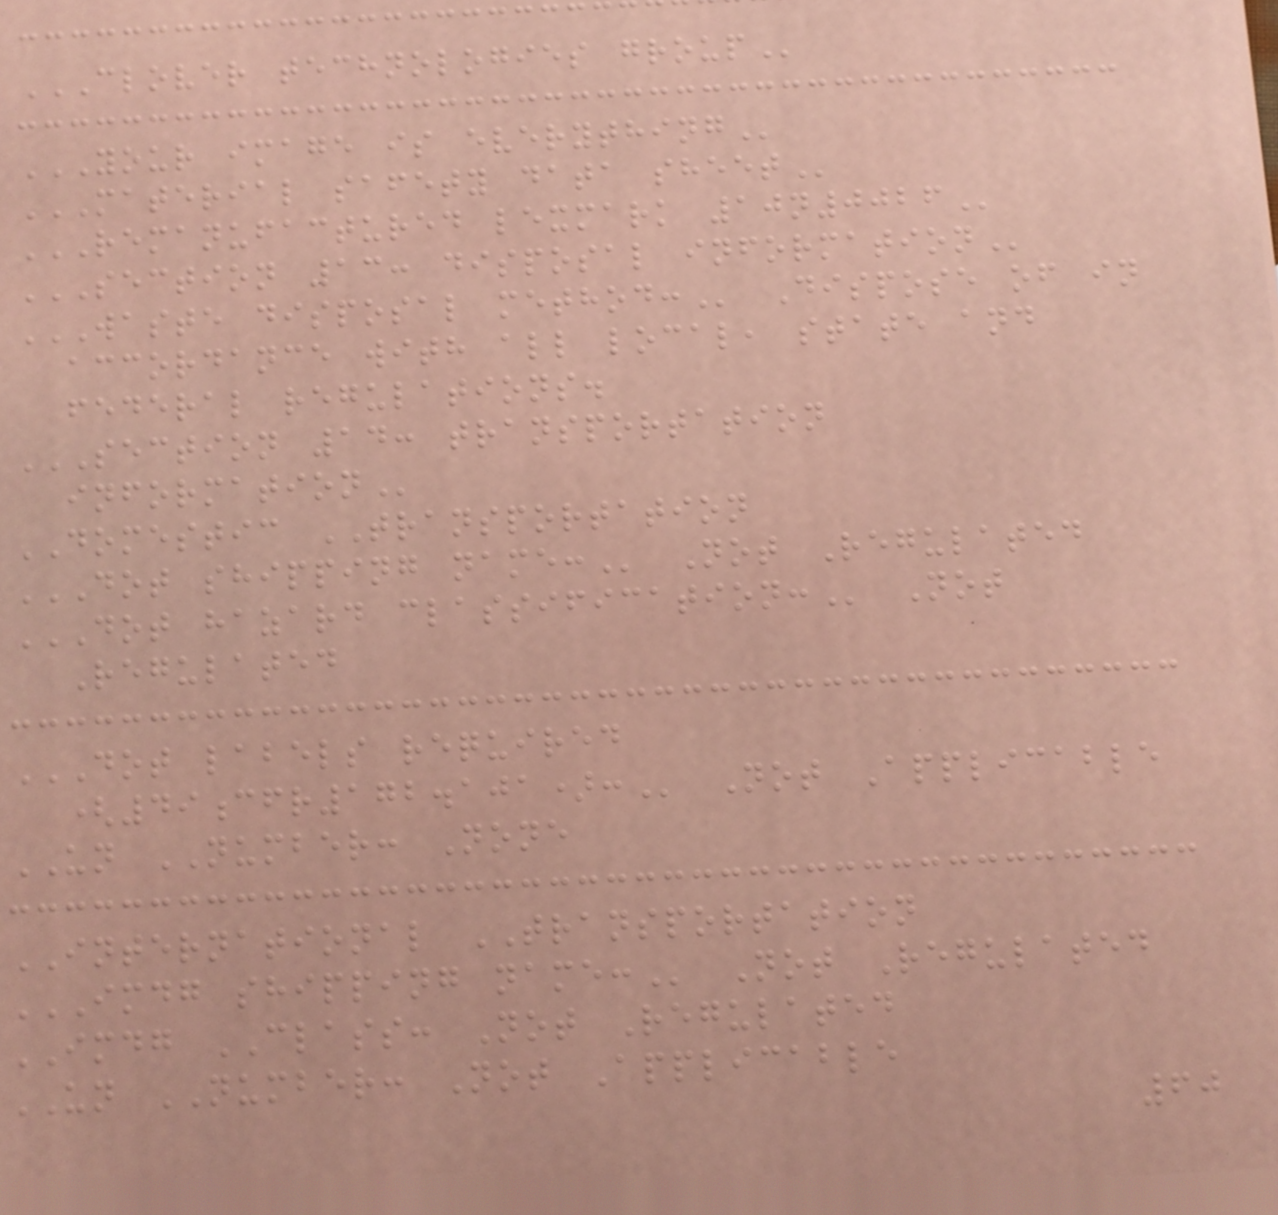CLOVER TECHNOLOGIES GROUP
YOUR IMAGE IS EVERYTHING
MATERIAL SAFETY DATA SHEET
REMANUFACTURED LEXMARK 10N0026
SECTION 13: DISPOSAL INFORMATION
WASTE DISPOSAL METHOD: Dispose of in
accordance with all local, state and
federal regulations.
SECTION 14: TRANSPORTATION
INFORMATION
DOMESTIC TRANSPORTATION
DOT SHIPPING NAME: Not Regulated
DOT HAZARD CLASSIFICATION: Not
Regulated
DOT LABELS REQUIRED
(49CFR172.101): Not Applicable
UN NUMBER: None
INTERNATIONAL TRANSPORTATION
IMDG SHIPPING NAME: Not Regulated
IMDG CLASS: Not Regulated
UN NUMBER: Not Applicable
60
